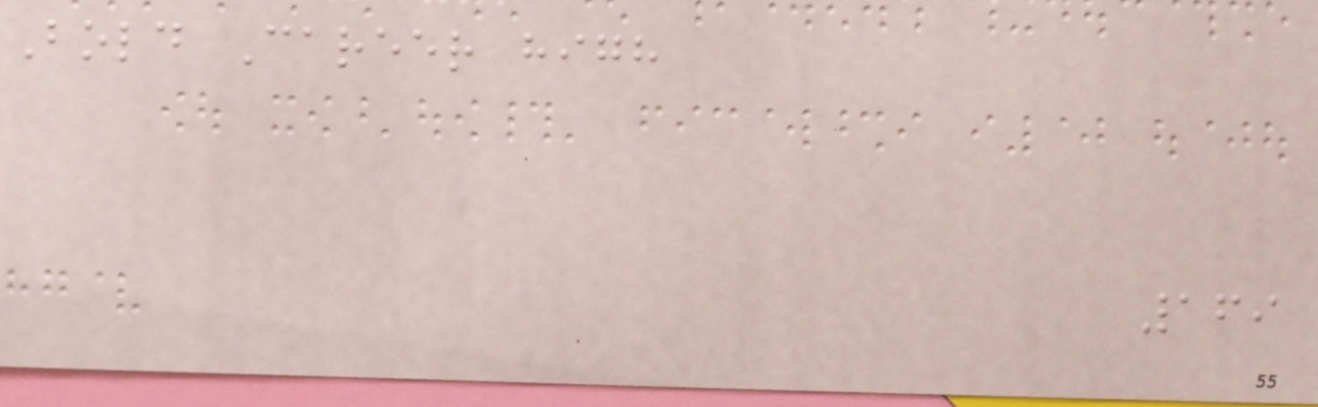Bold Career high
169
